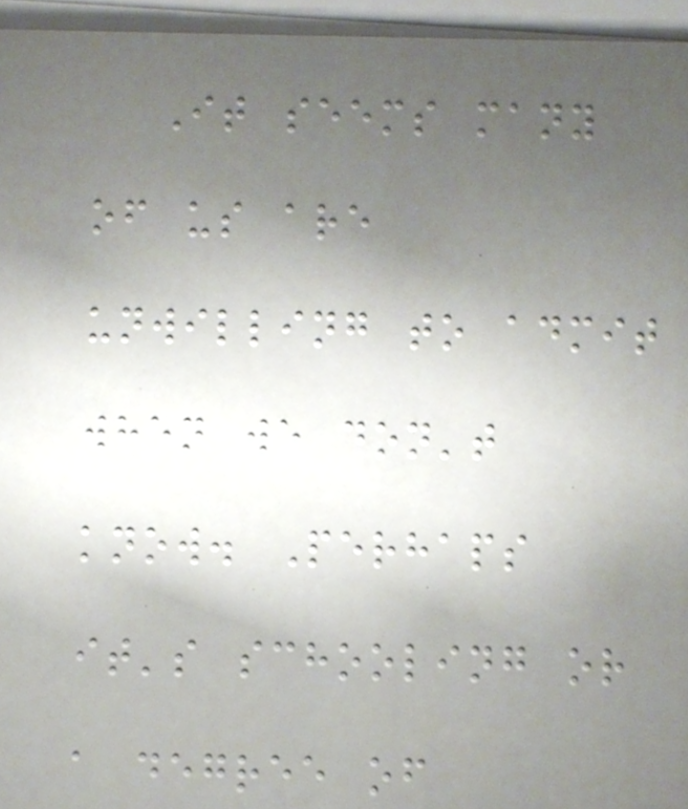It seems many
of us are
unwilling to admit
when we don't
know. Perhaps
it's schooling or
a degree of
